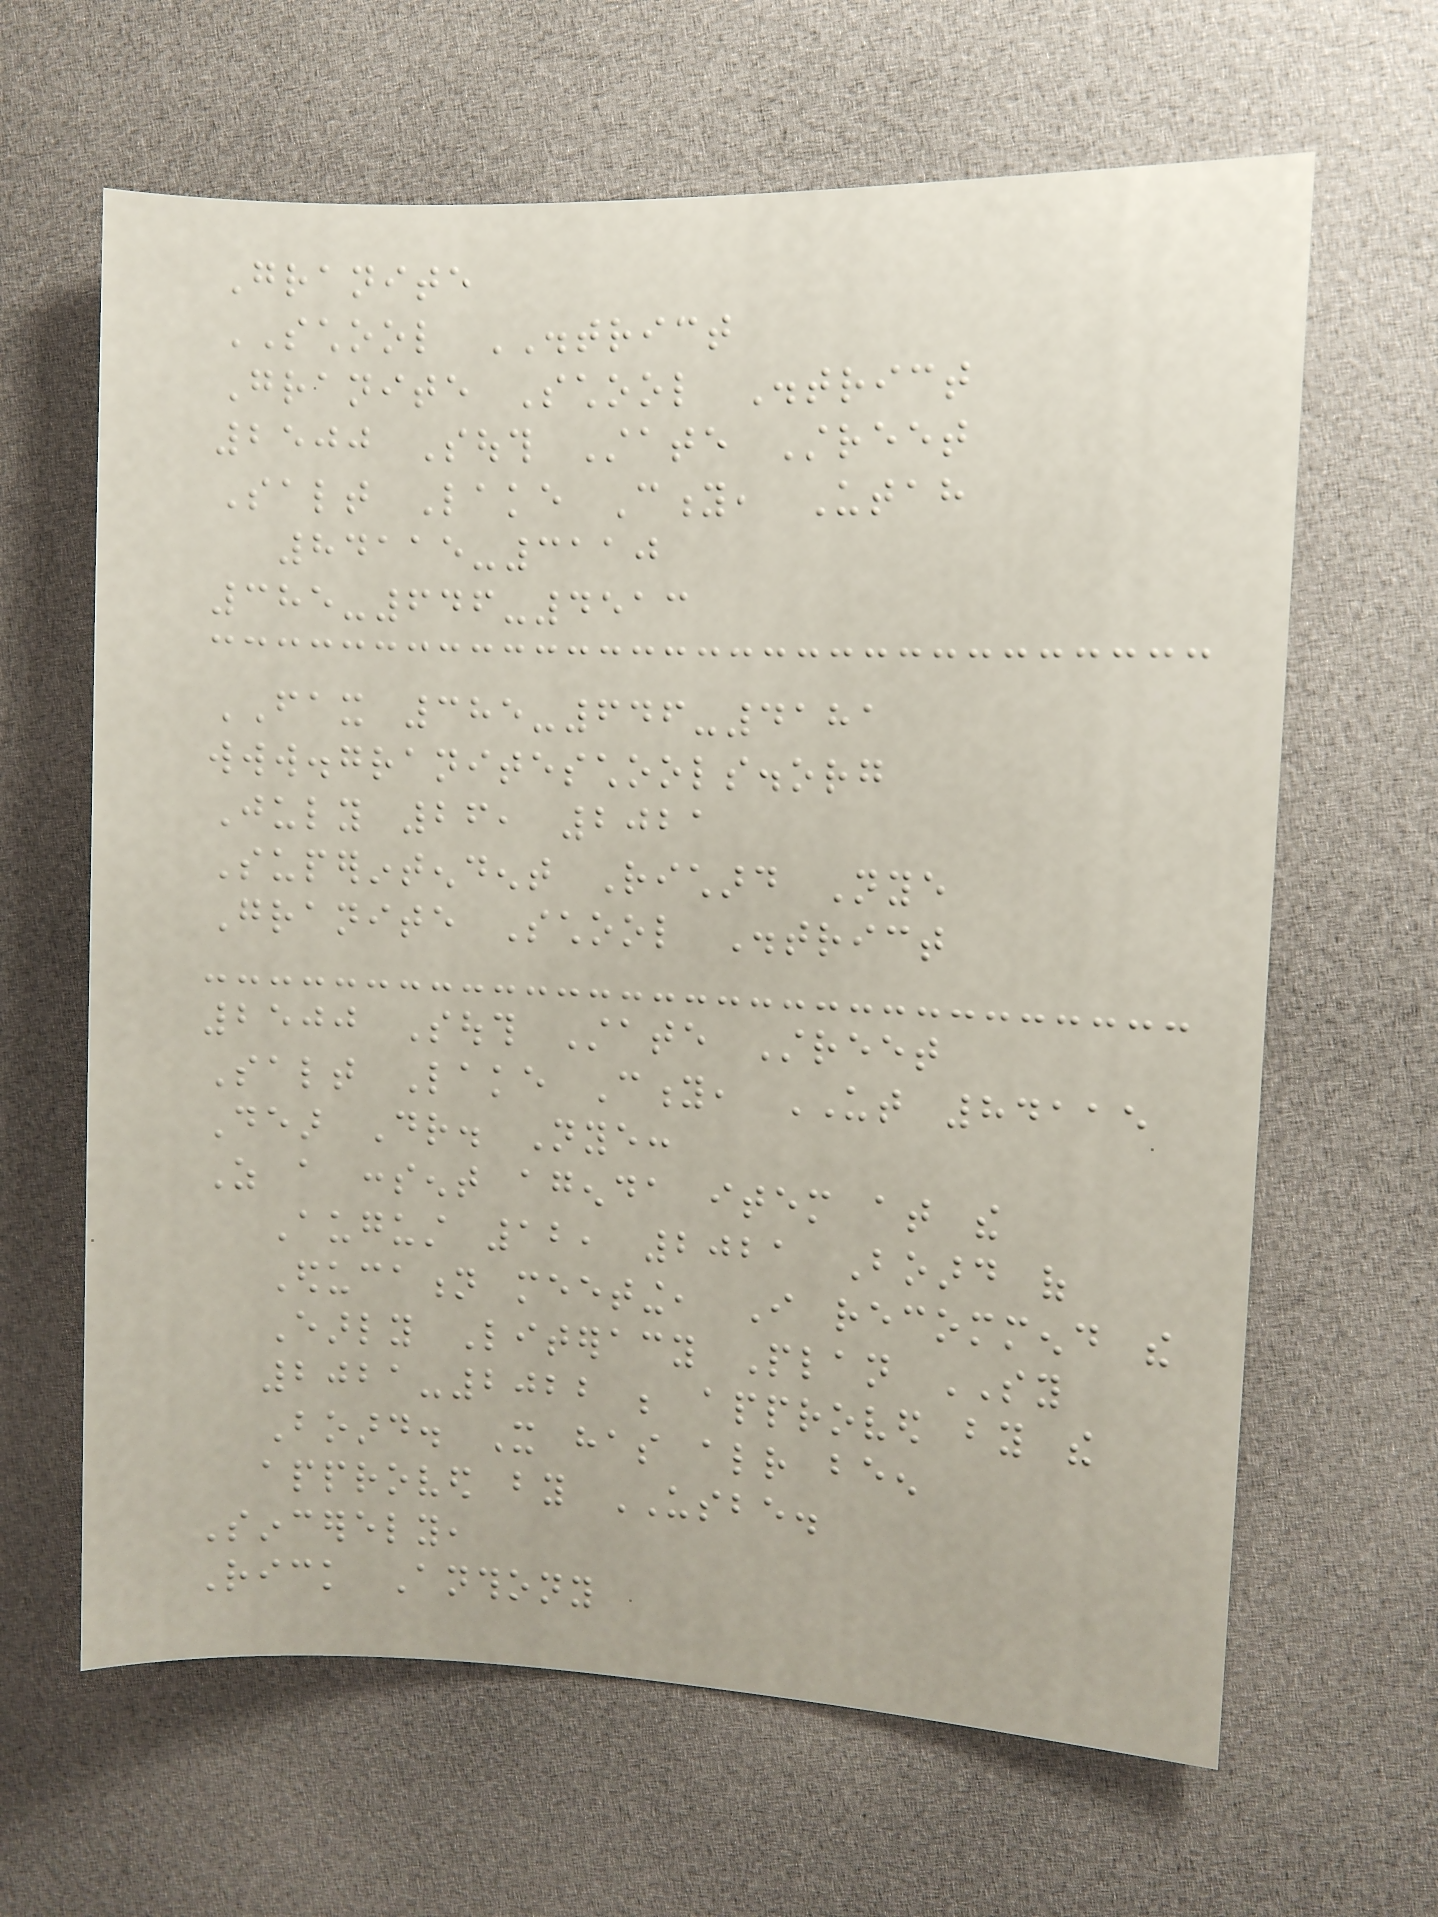Granite
SCHOOL DISTRICT
Granite School District
2500 South State Street
Salt Lake City, Utah
84115-3110
385-646-4513
FAX 385-646-4181
www.graniteschools.org
July 26, 2021
Superintendent Richard Nye
Granite School District
2500 South State Street
Salt Lake City, UT 84115
Dear Dr. Nye:
As a consent agenda item at the
August 12, 2021 Board of
Education meeting, I recommend the
Early Literacy Plan SY
2021-2022 be approved by the
Board. It has already been
approved by USBE.
Sincerely,
Rick Anthony
